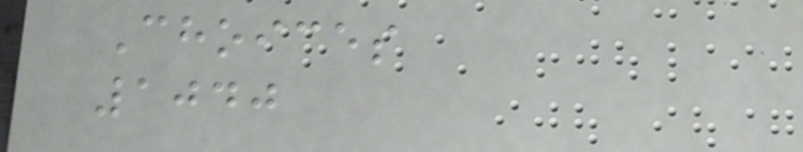Choices
1040
